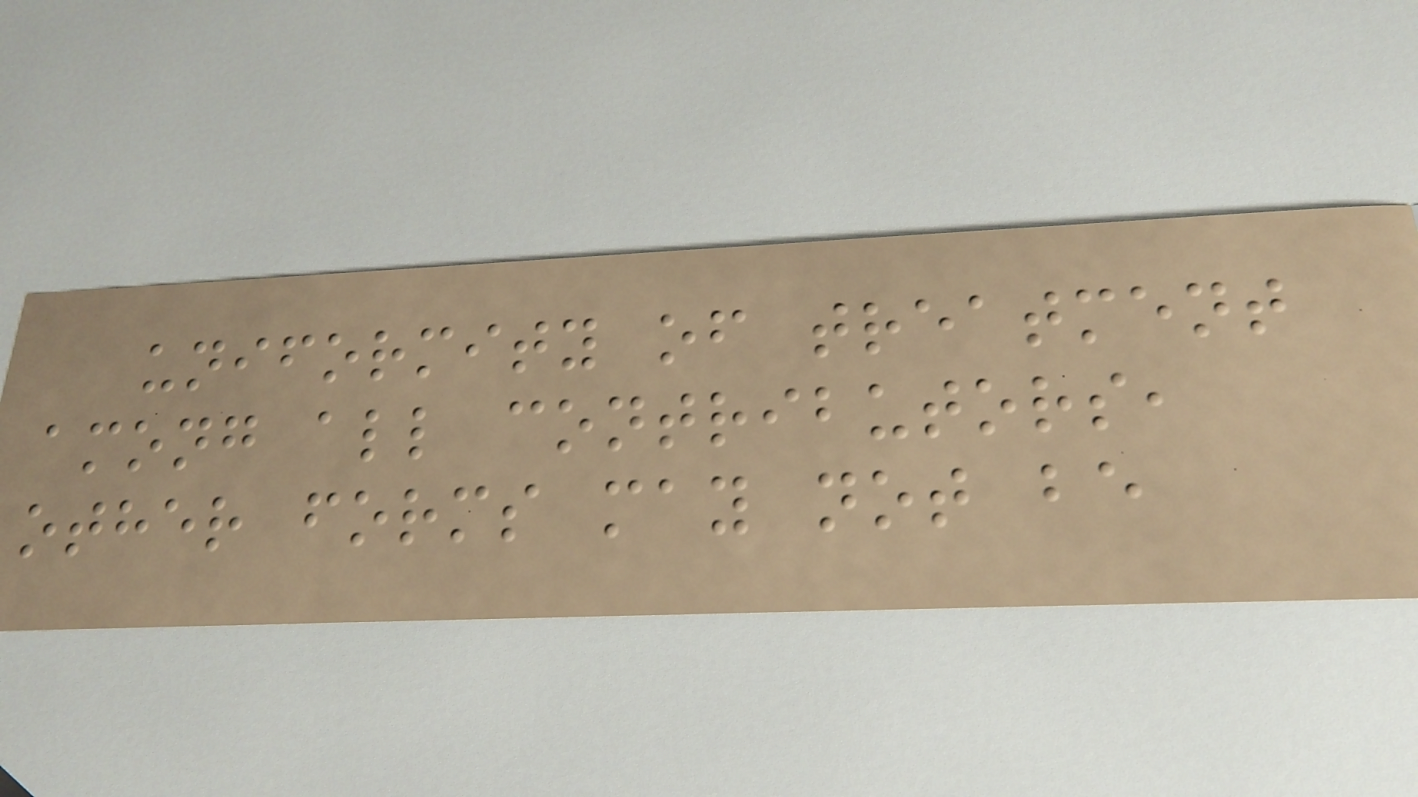uniformity of treatment
among all contributors,
other forms may not be
